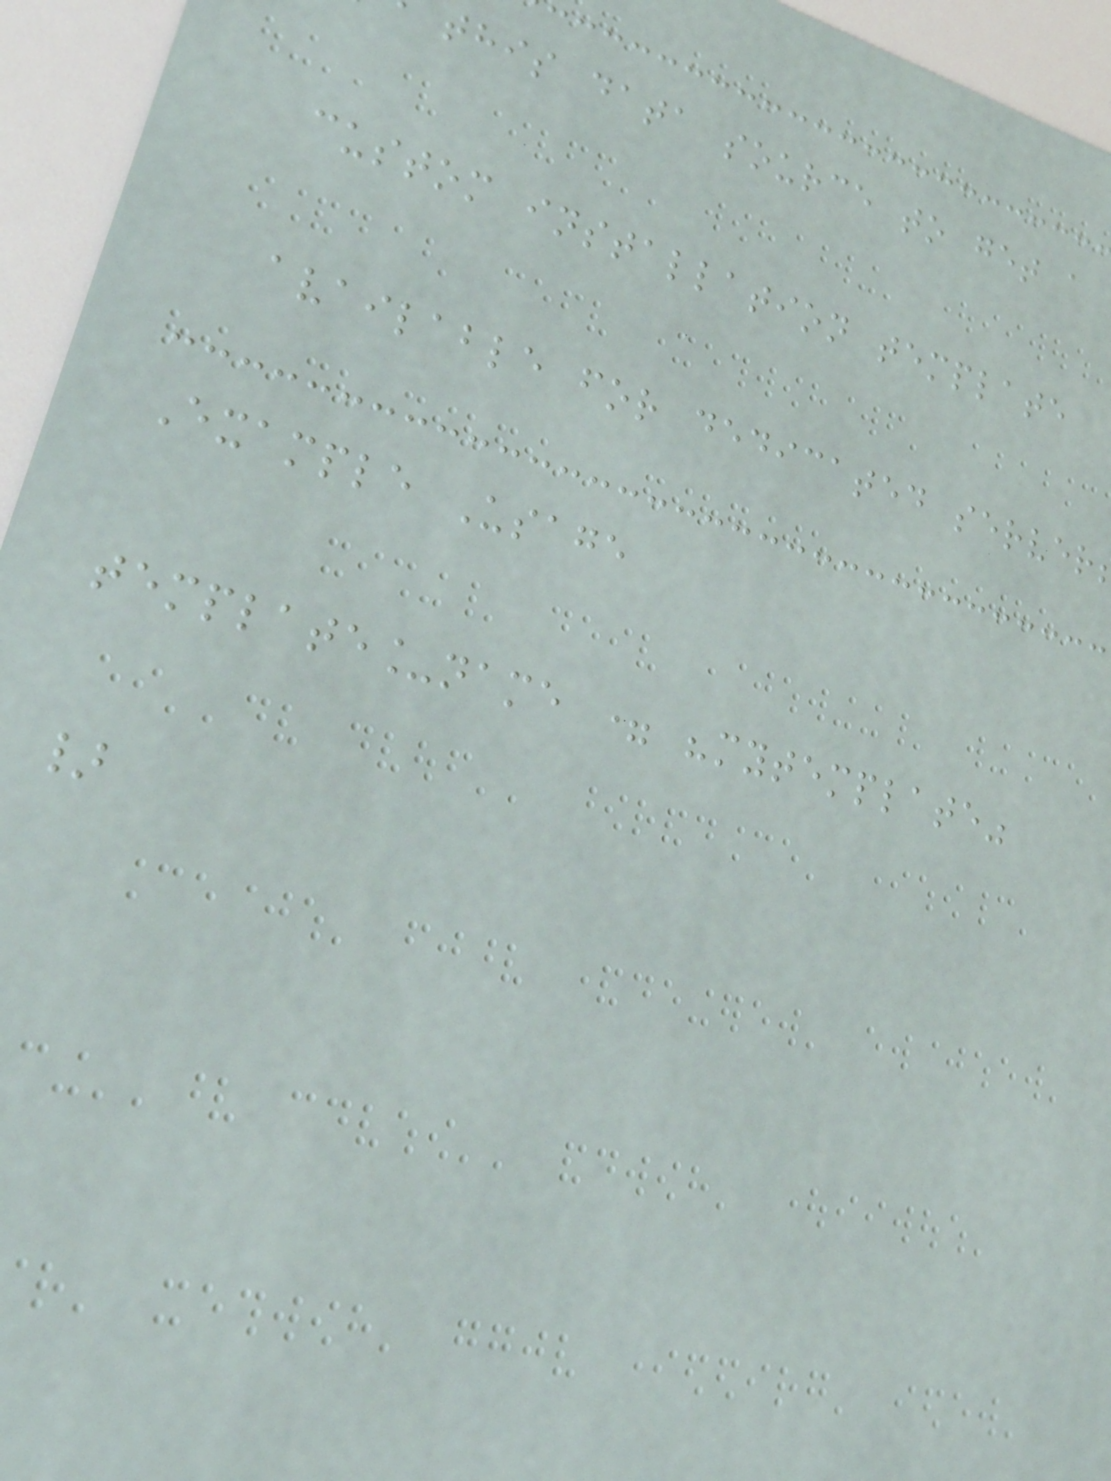this data source to get a
custom installation template
available for dedicated server
Example Usage
template_name = "mytemplate"
}
